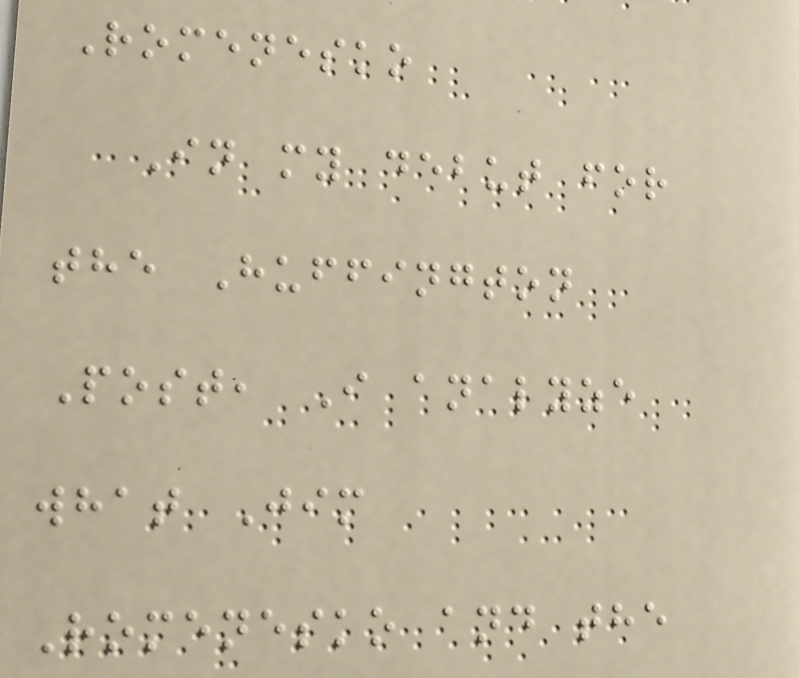Romenesko
In my debut for
the Huffington
Post, I analyze
what Jim
Romenesko and the
